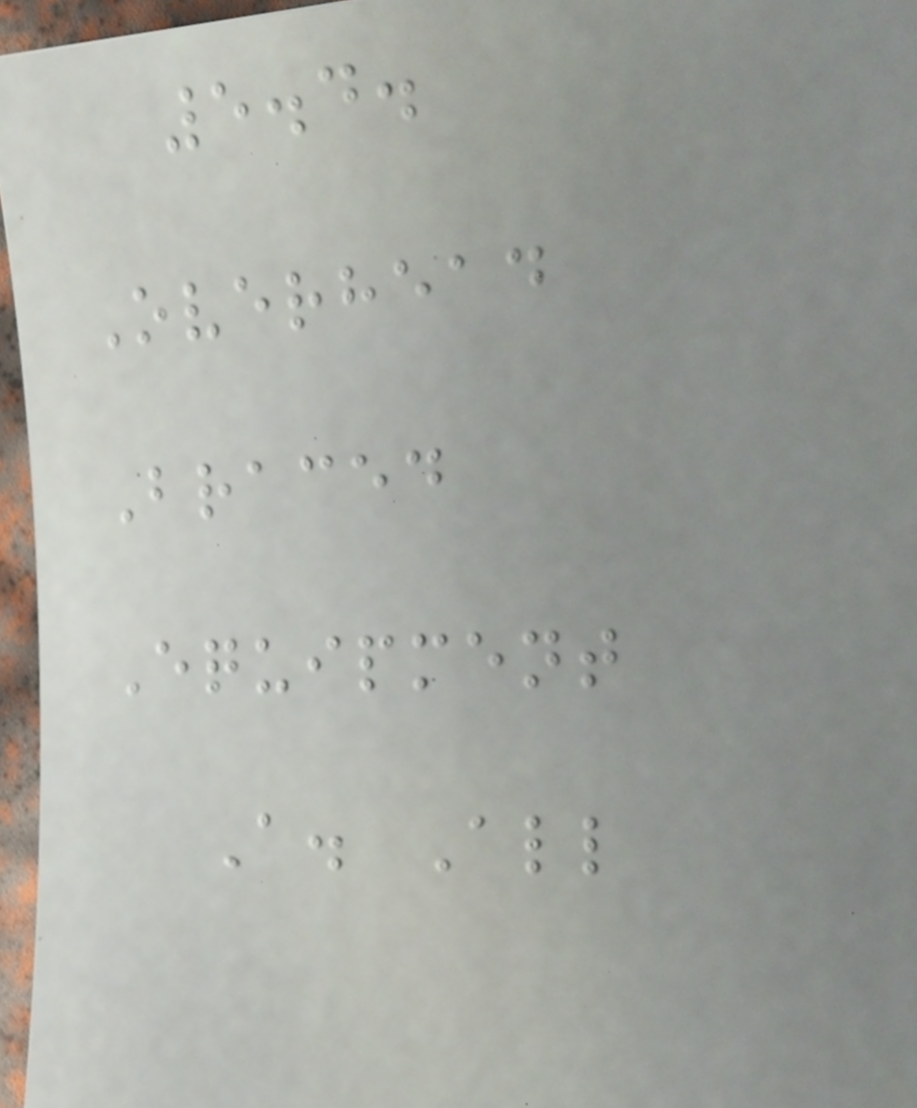5.4.
Overhead
Braced
Equipment
A. All
